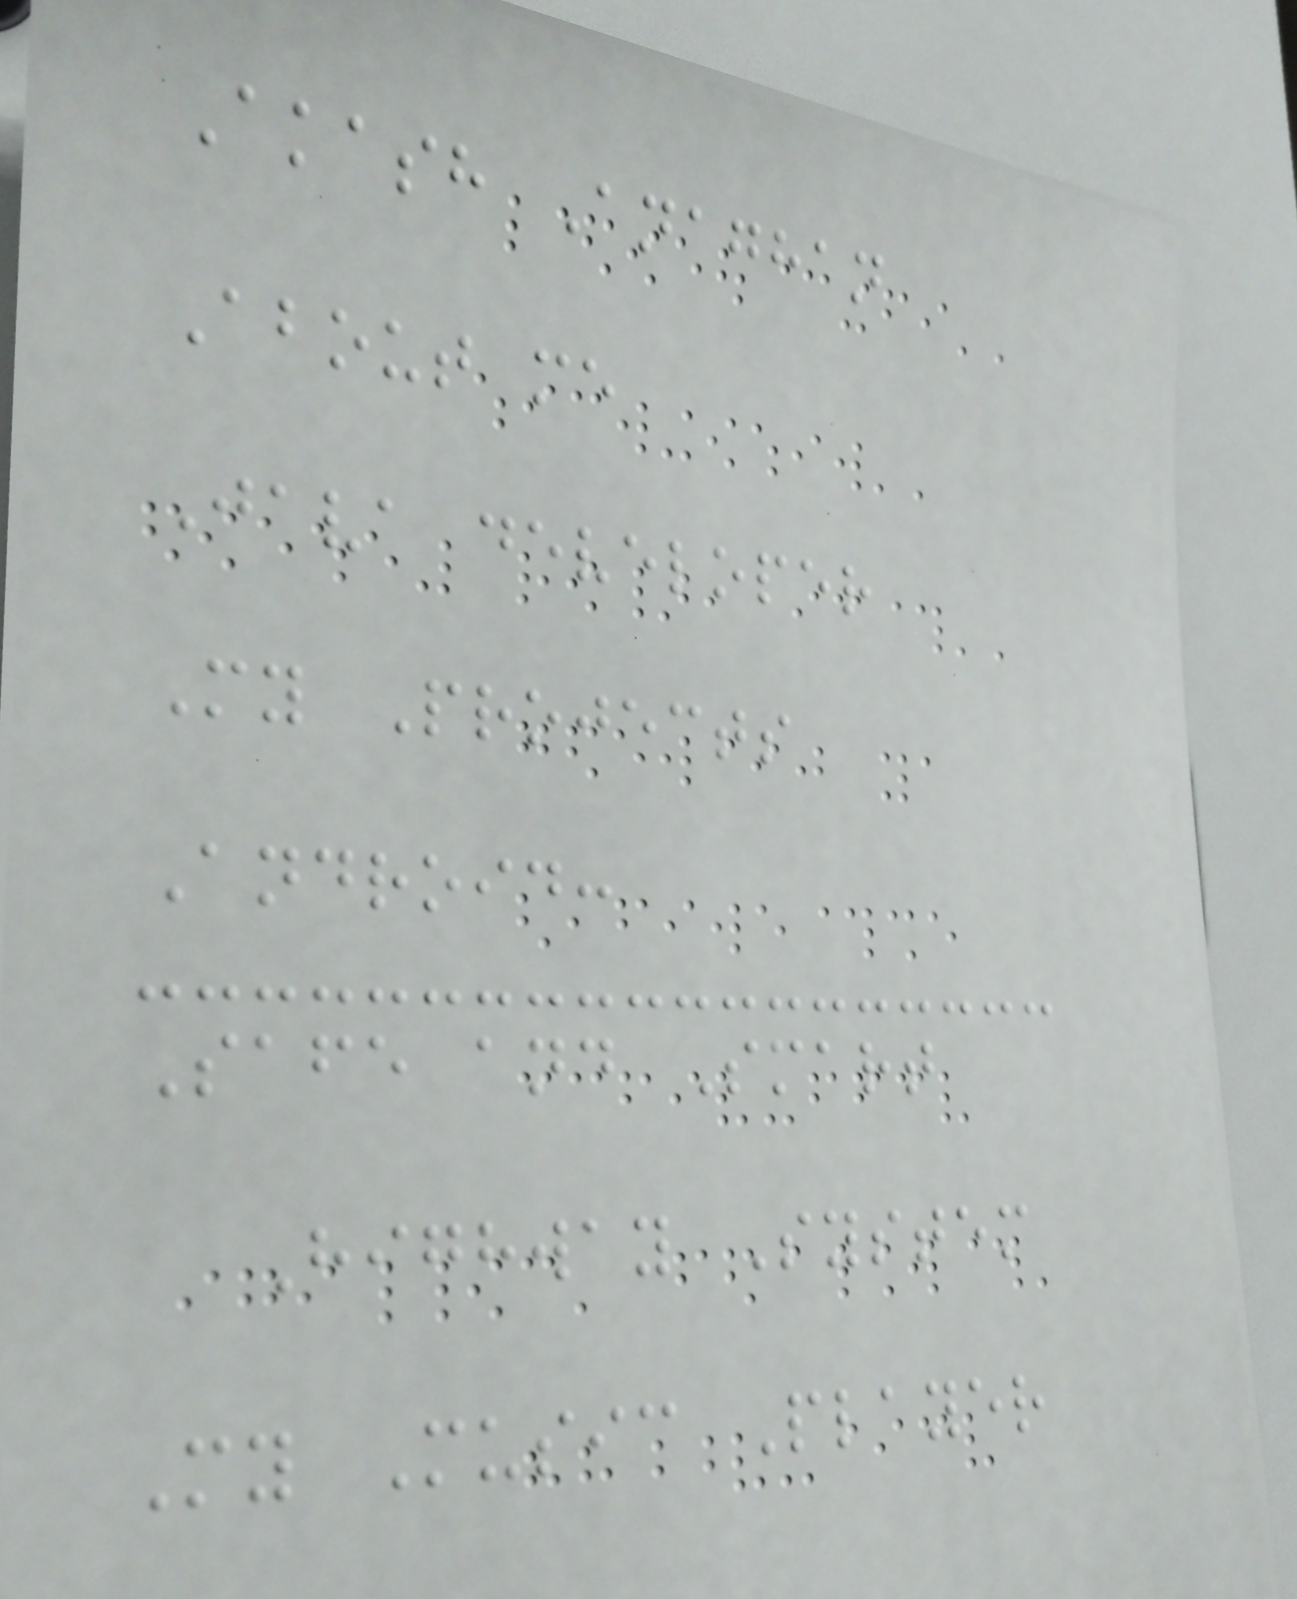Akash Anaghan
About me
Java developer
My Projects
Android:
Safe and Smart
Highway System
My Music Player
